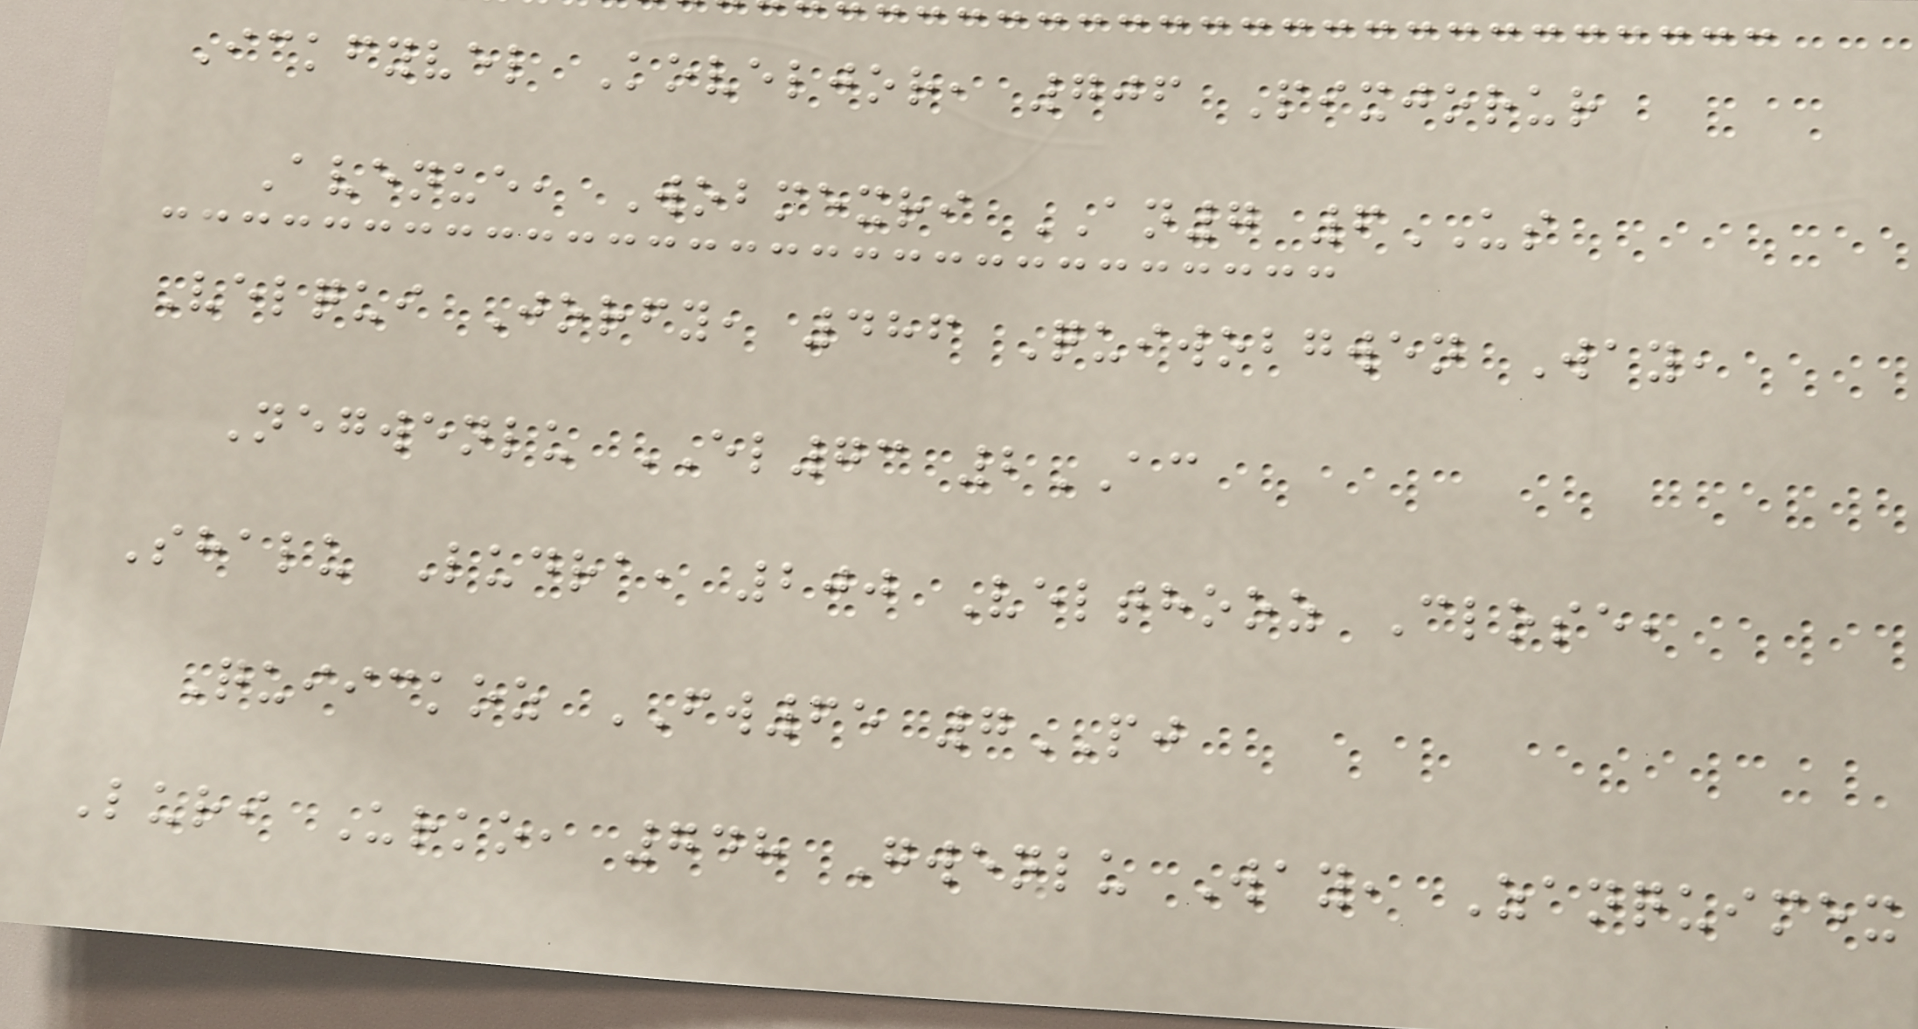Ickfyvel Koveljor, 706 Pixjorur
Avenue, Wobmexri AN7 6US
Velqui Jorfy, 486 Quiwobgwen Way,
Negwenlu EL73 2AC
Shalu Ludra, 200 Velthooz Close,
Quiickoz FW65 7PJ
Luri Urko, 748 Gwenlu Way, Zanquimex
